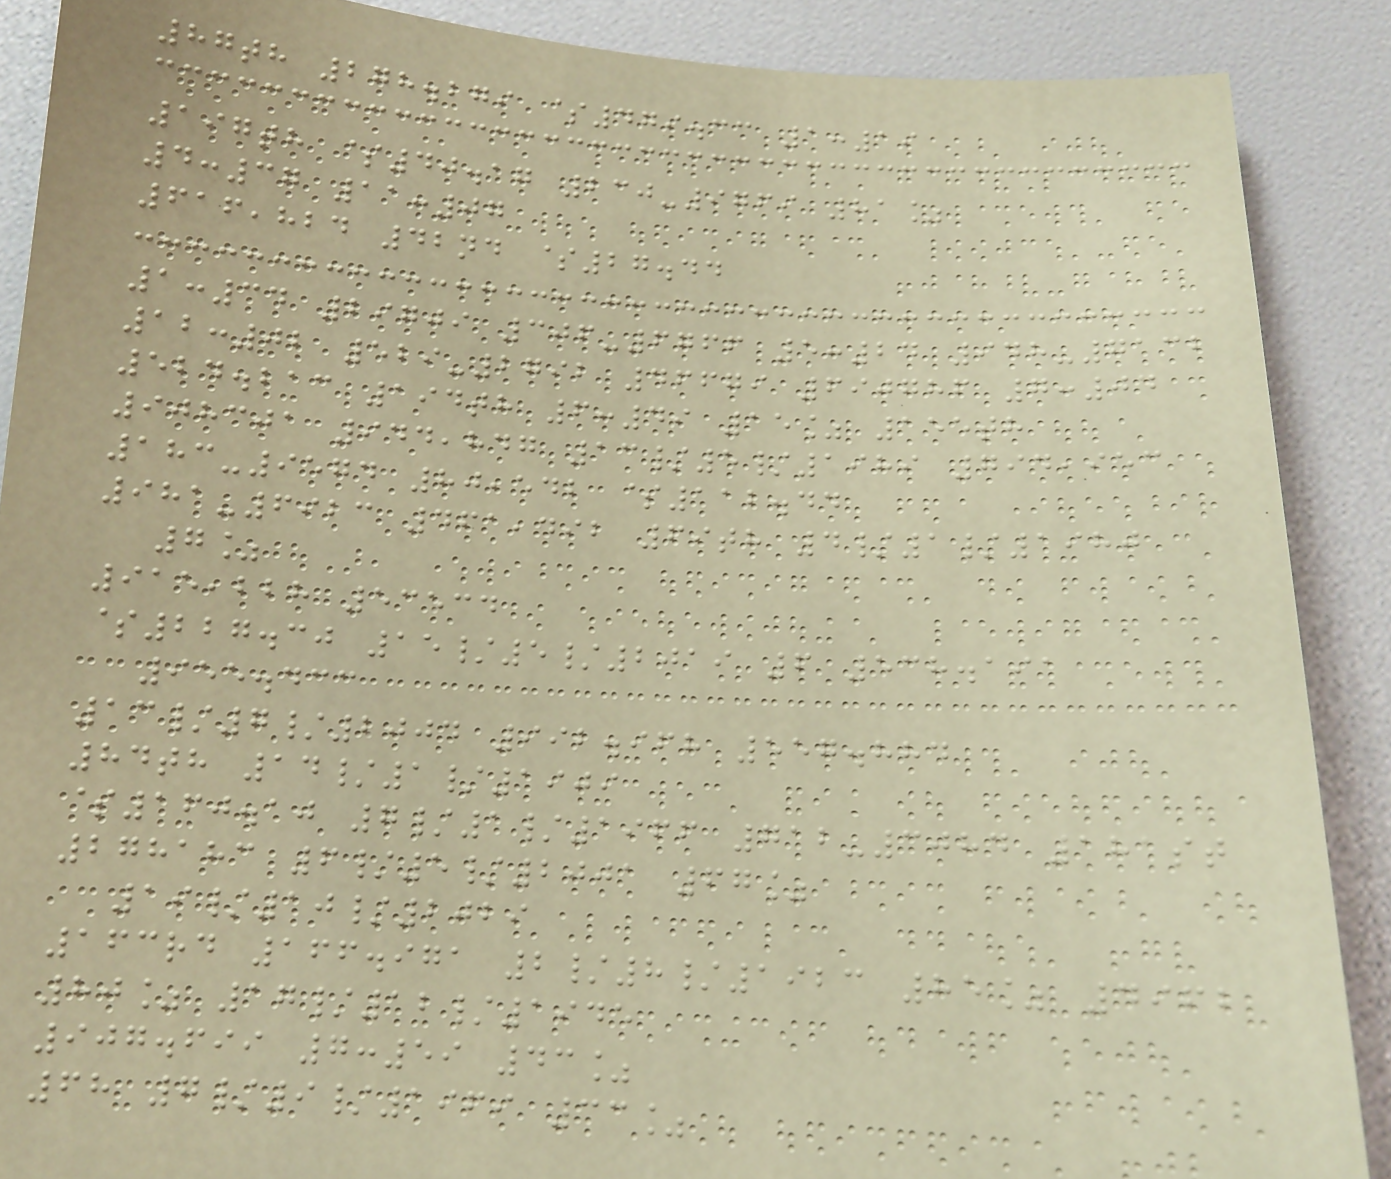87th 278.279 $479.33 1:19
197th $40.17 230-9769 81%
4:37 11:07
616,824 42nd $27.44
1:34 29709 306-6766 5:24 948-7132
12:02 529-2792 46679 690786 7:04
524.213 194th 6:49 15% 155th
908301 944,847 13/5/1989 794,953
183-9574 80,542 $112.44
981-6923 461,492 69th 4/1/1980
7%
915,228 53534
$227.30 15/5/2019 6 538.191
955.433
13/7/2004 992.968 557.884
84th 14/1/1909
$160.10 7/1/1966 712-3084 181st
278183 6/5/2001 67%
19/10/2029
163rd 166.971 2/8/1923 85% 4962
80% 17/12/1945
907.699 7:59 43%
68 7/9/1969 33%
